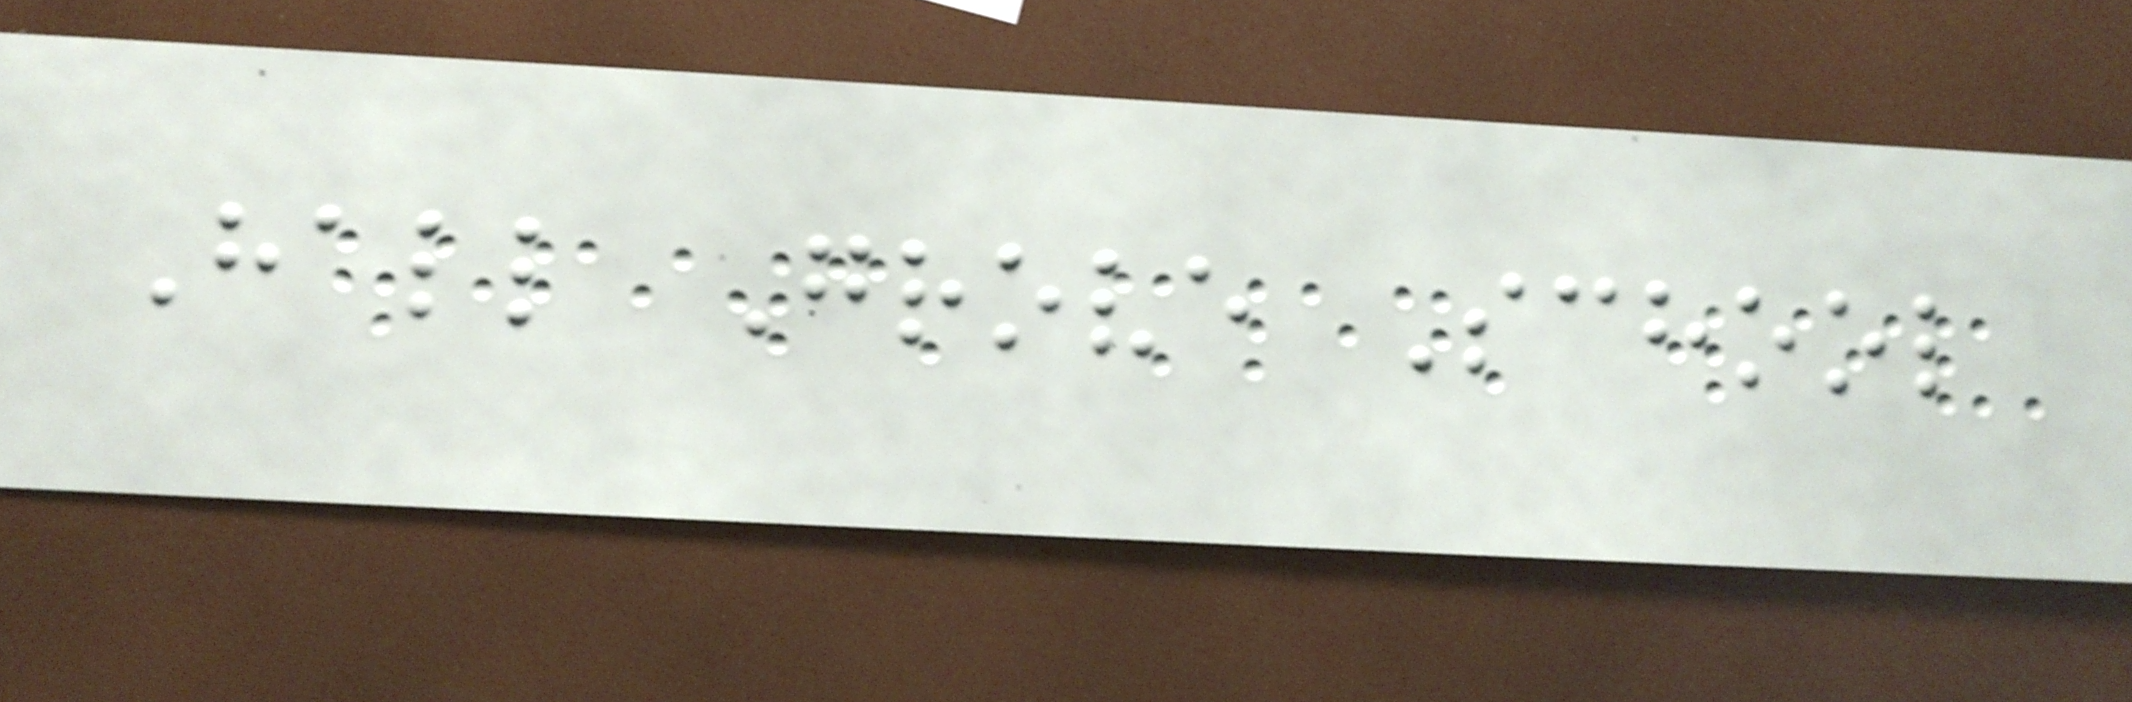Hall Grove School
